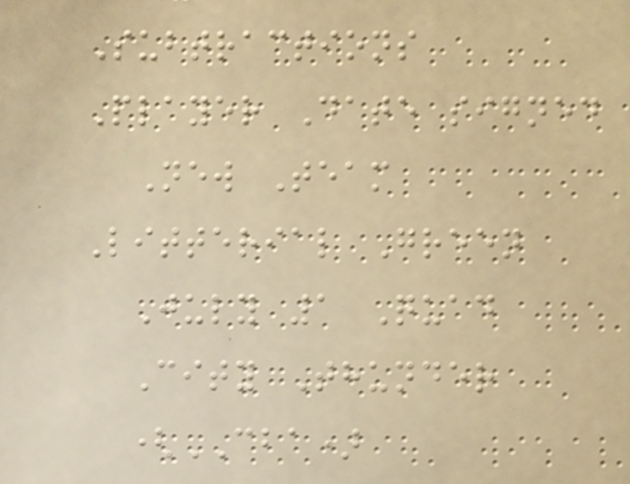Subtractions
Player Date signed
New Team
Litterial Green
July 1 Quad
City Thunder
(CBA)
